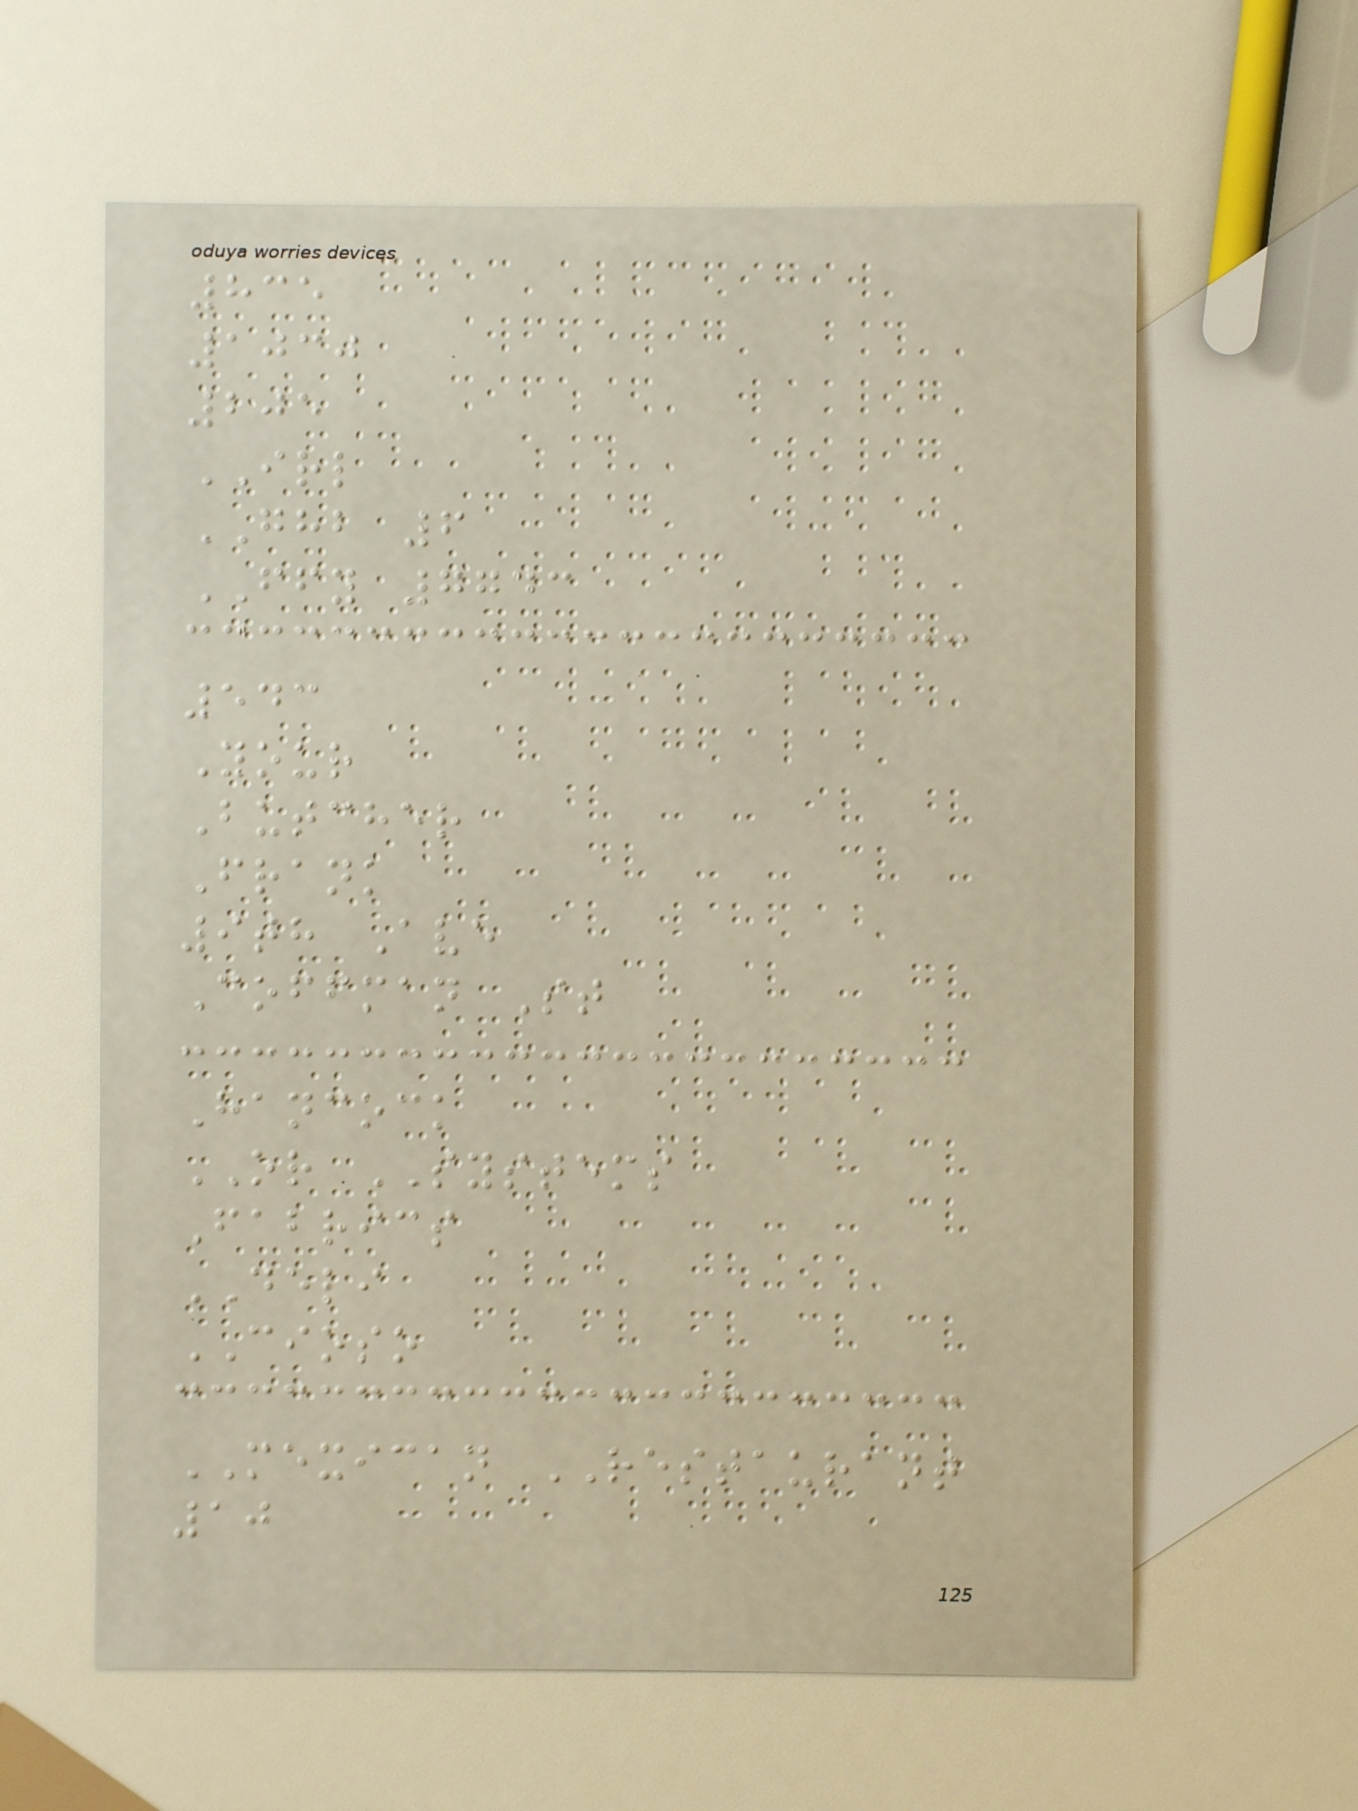835
1030
205
IRL
GHB 6
FFY 7743
543
Your
Butcher
Frank
9th Ave
Coffman St
Hancock
OR SYSTEMS
Fabrics
DELI
CIOSO
MEXICAN RESTAURANT
10
